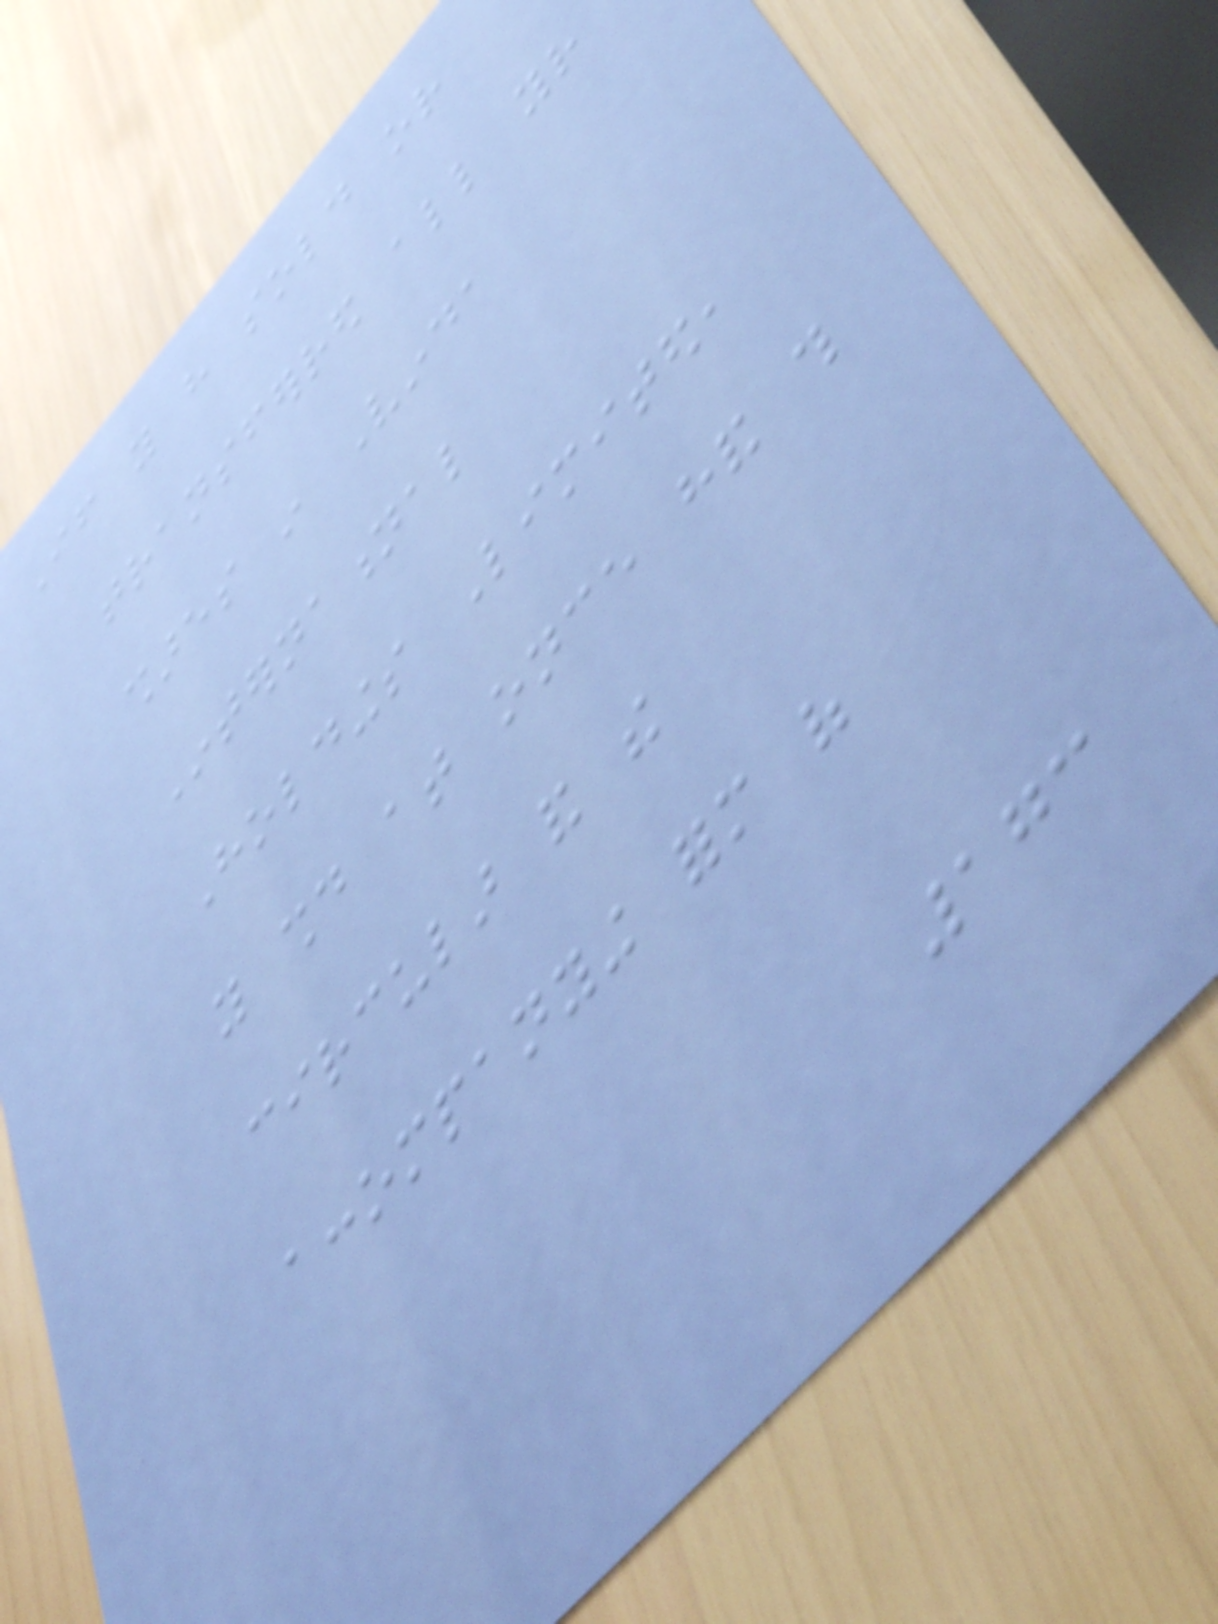If you have sold or
transferred all your
shares in Vinda
International
Holdings Limited,
you should at once hand this
circular and the
accompanying form of
173
